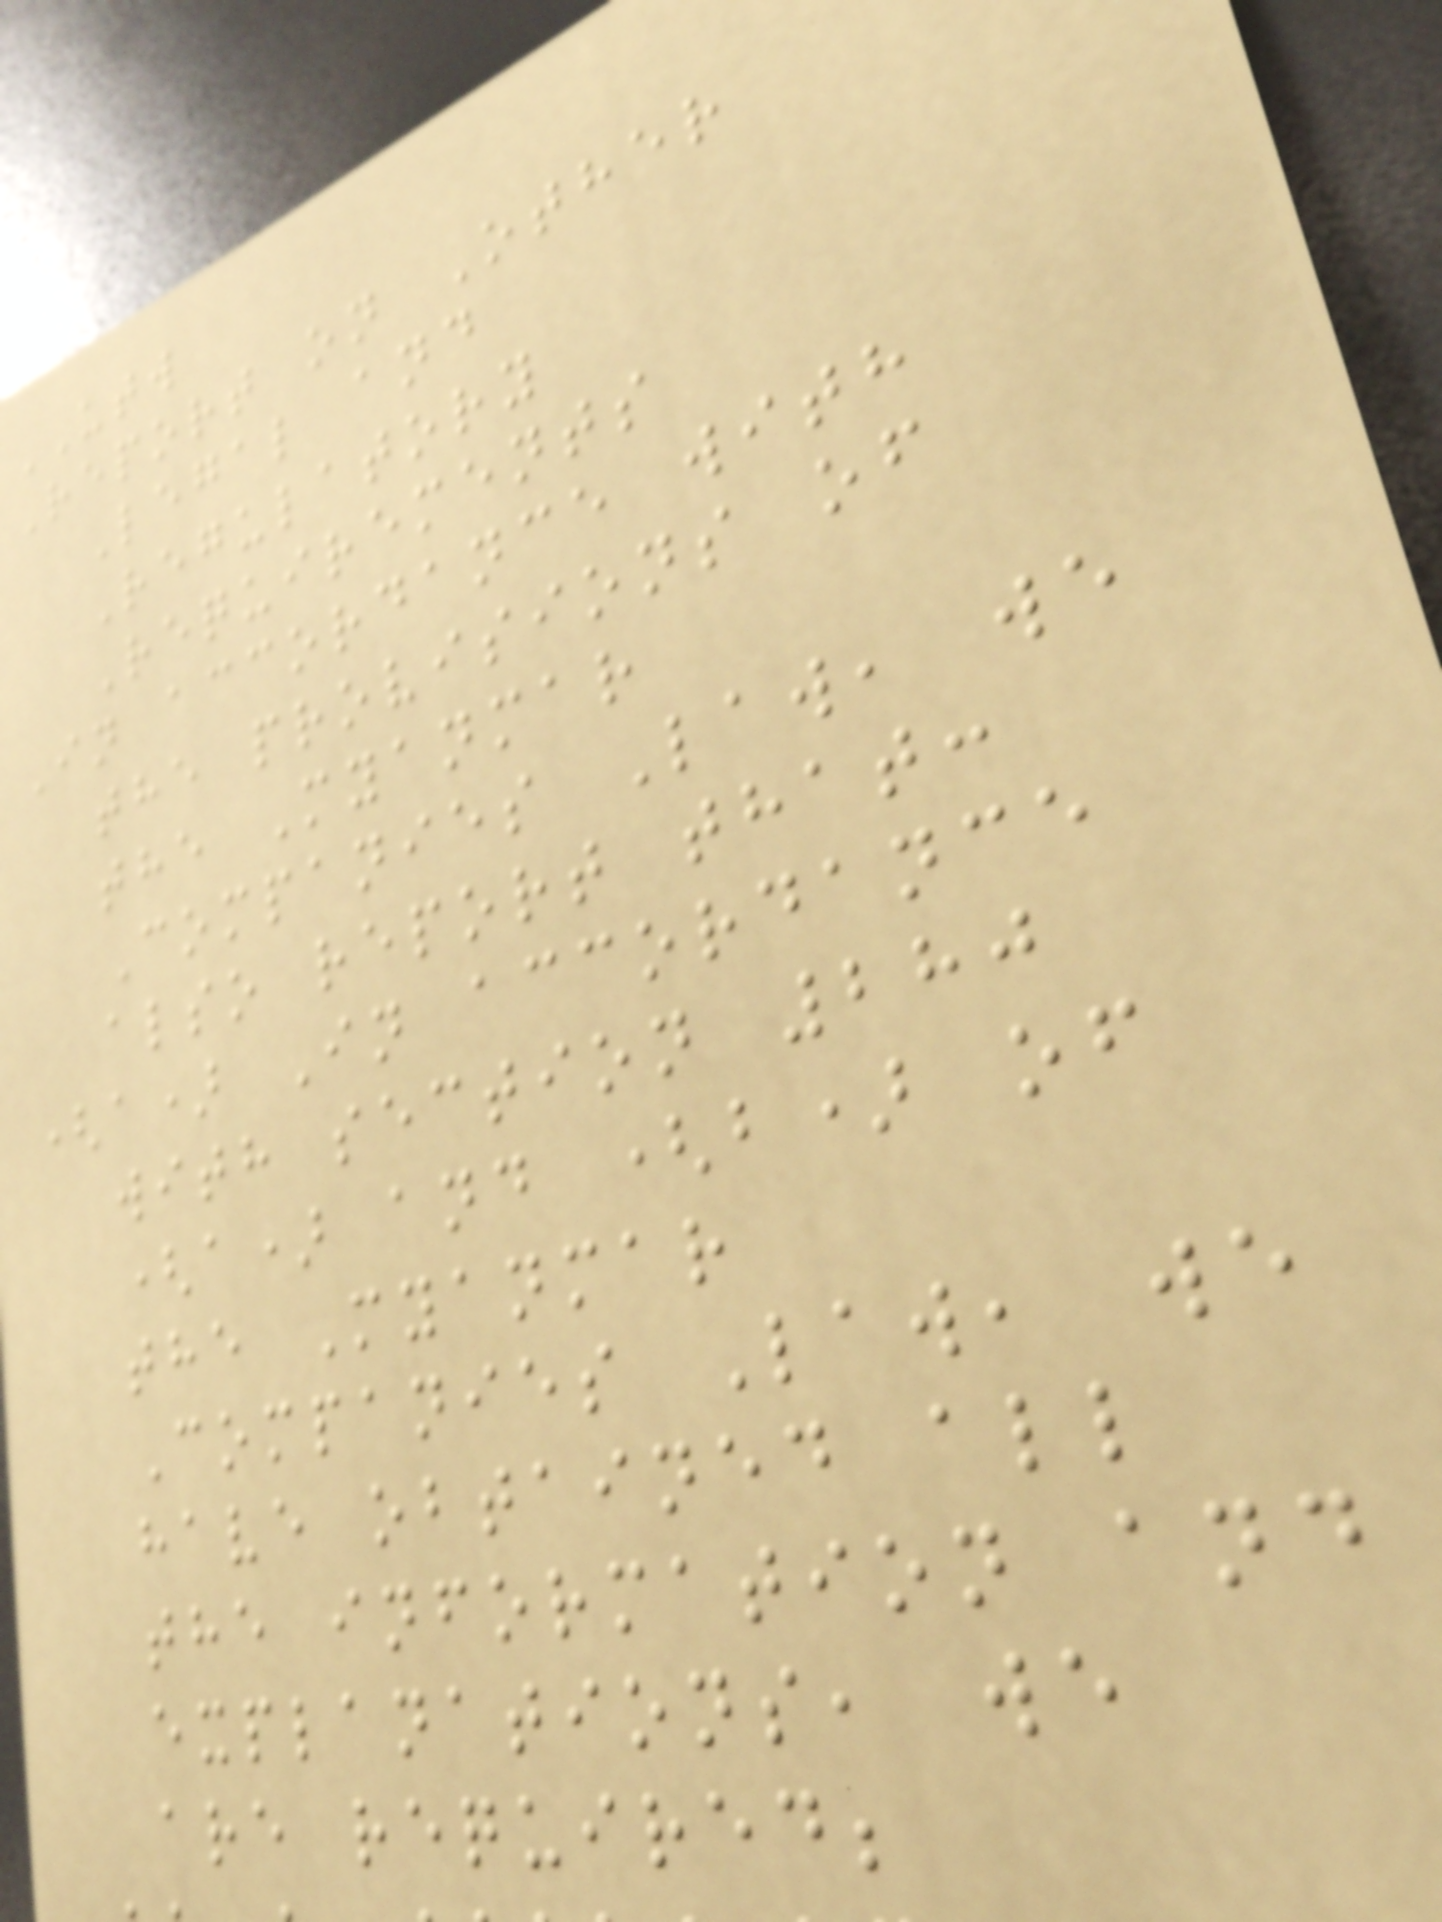UTW
Report on Other
Legal and
Regulatory
Requirements
In accordance with
the provisions of
the Myanmar
Companies Law, we
also report that:
(a) In accordance
with section 280
(a) and (b) of
the Myanmar
Companies Law, we
have obtained all
the information and
explanations, we
are required;
